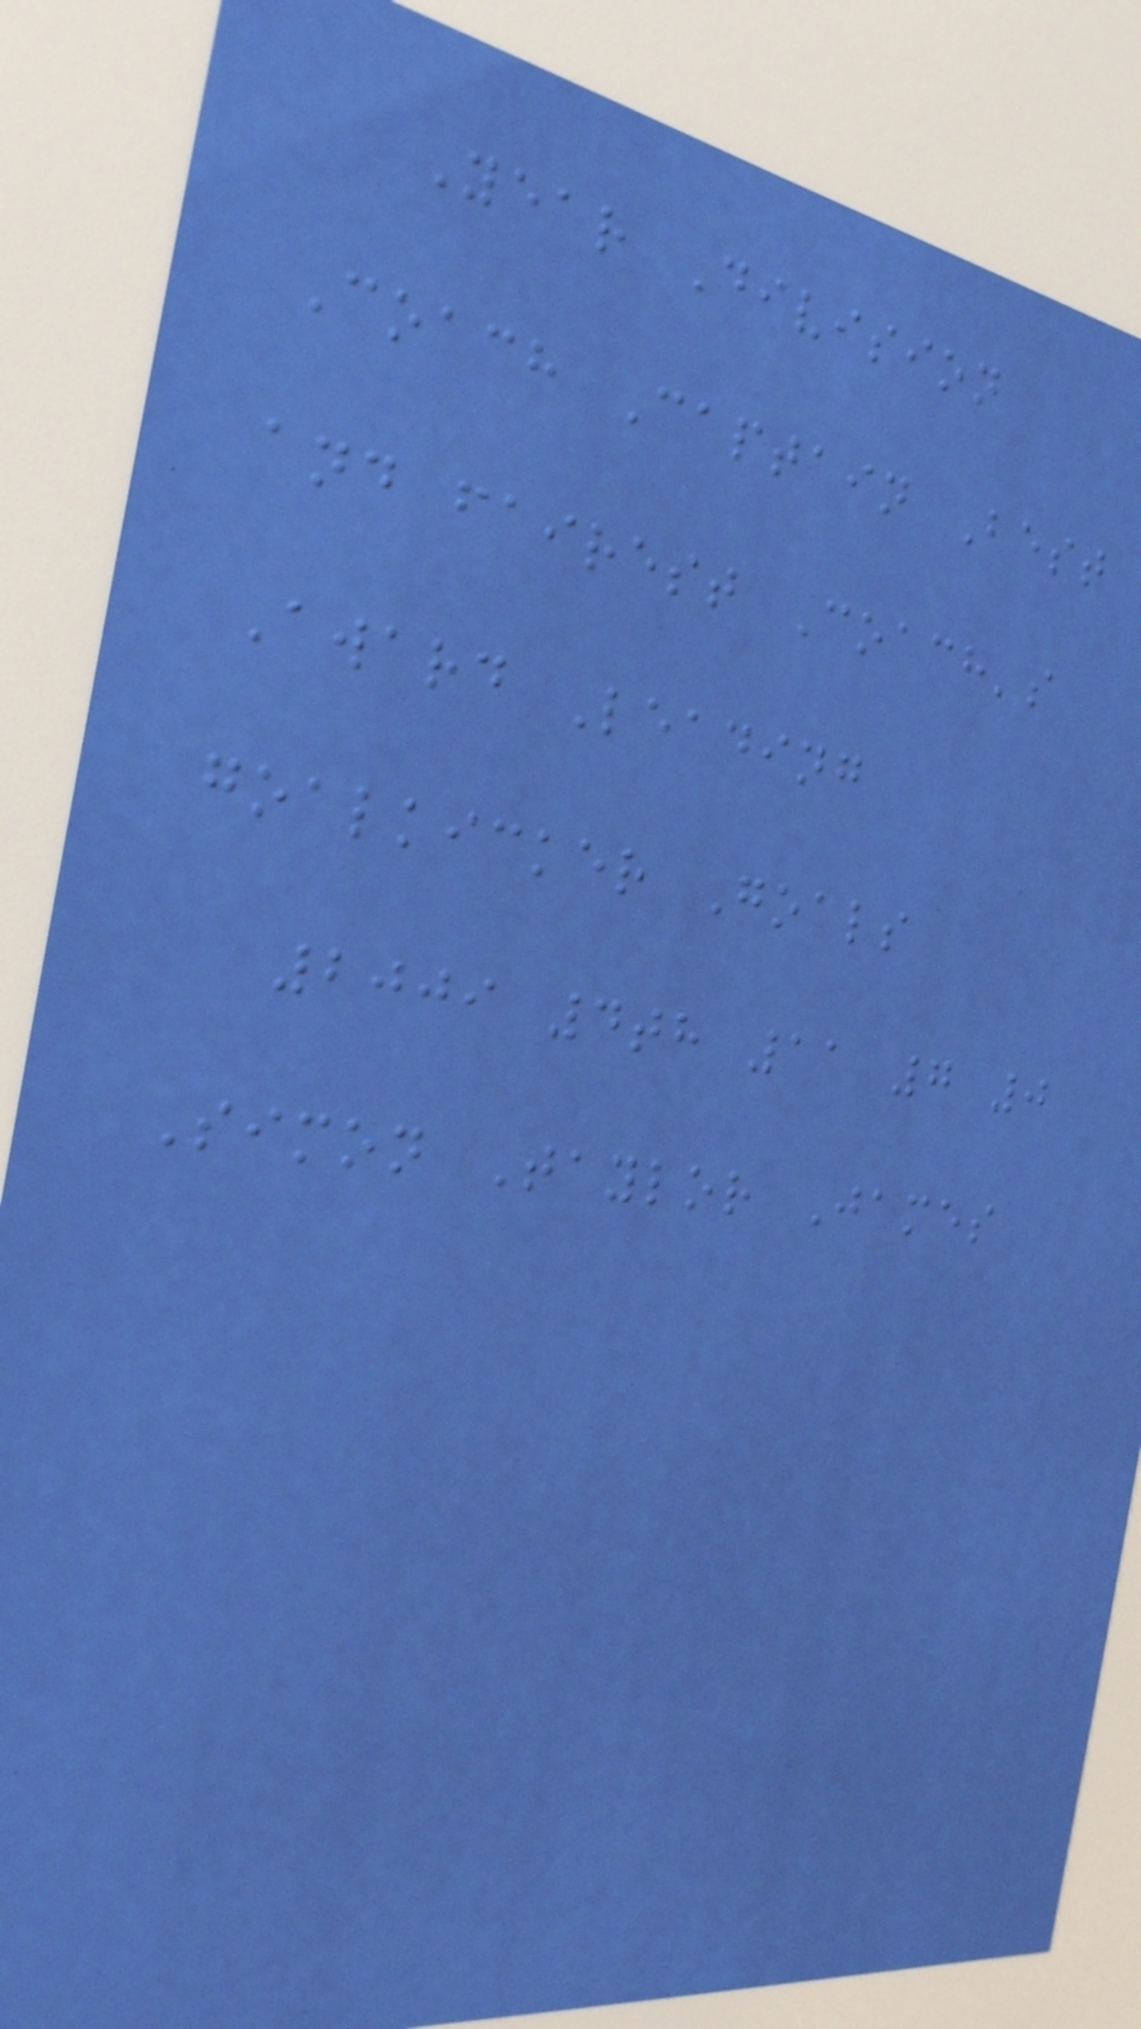Year Division
Coach Captain Best
and fairest Coach's
Award Leading
goalkicker Goals
2009 4th 11 7 0
Simon Taylor James
